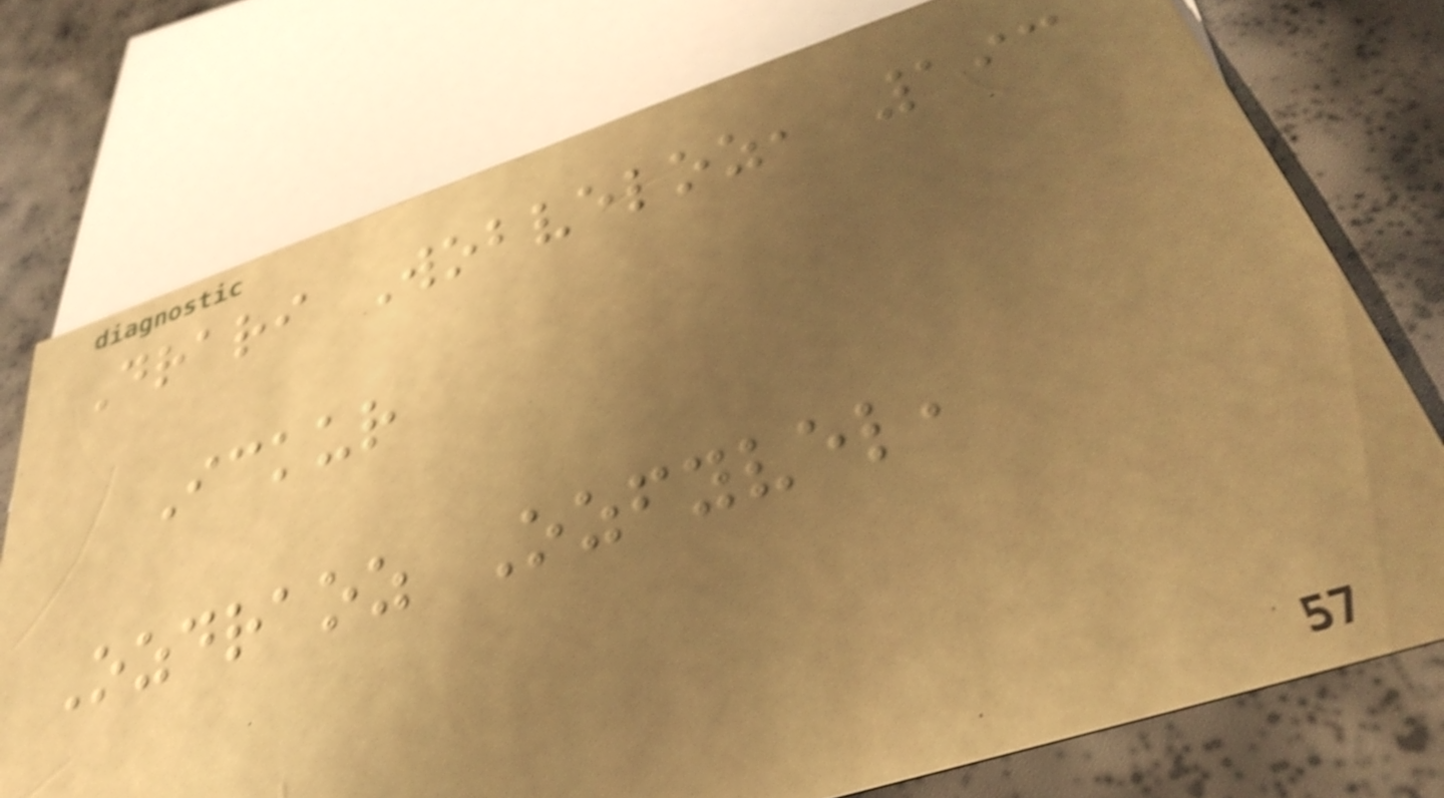Drari Wobveloz, 193
Ickur
Ozdraoz Ozfyvel,
